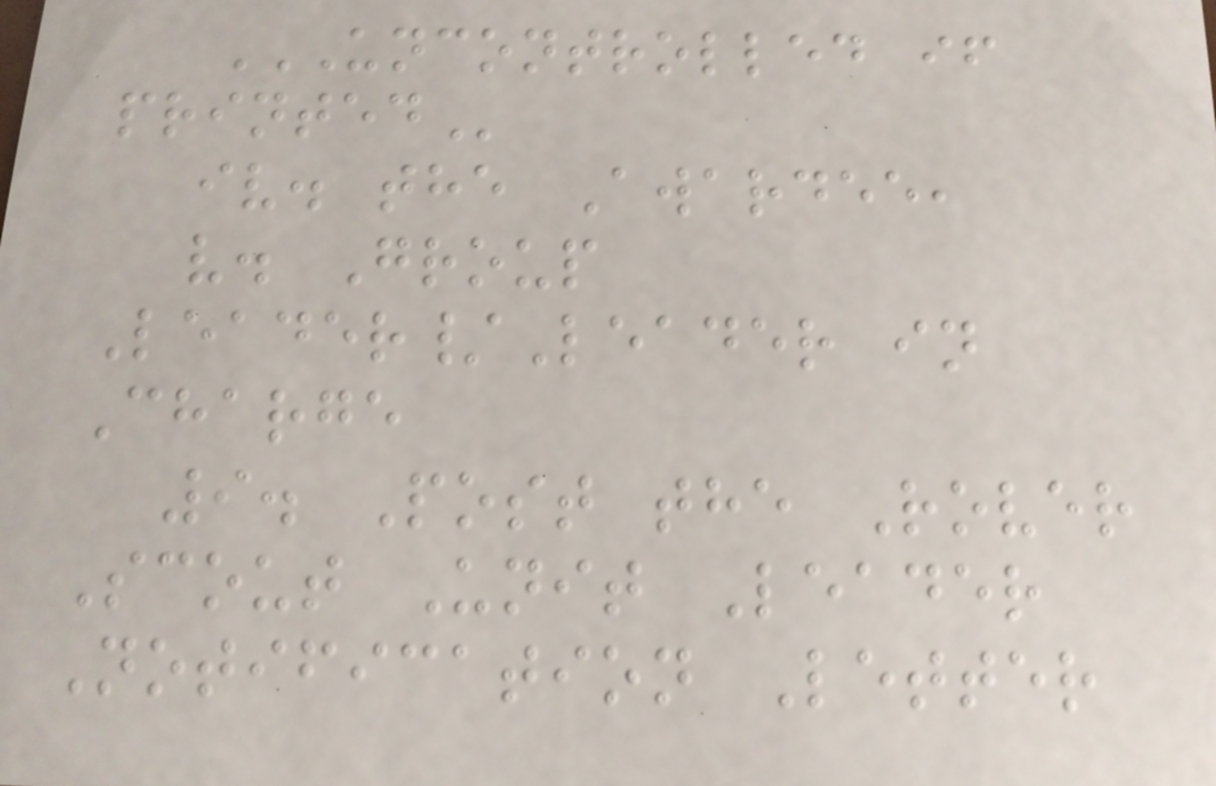UNCONTROLLED IF
PRINTED
iv. the Awardee,
v. Group
Leader/Leader in
Charge
9. Post the Rover
Scout Unit Leader
Notification Letter
